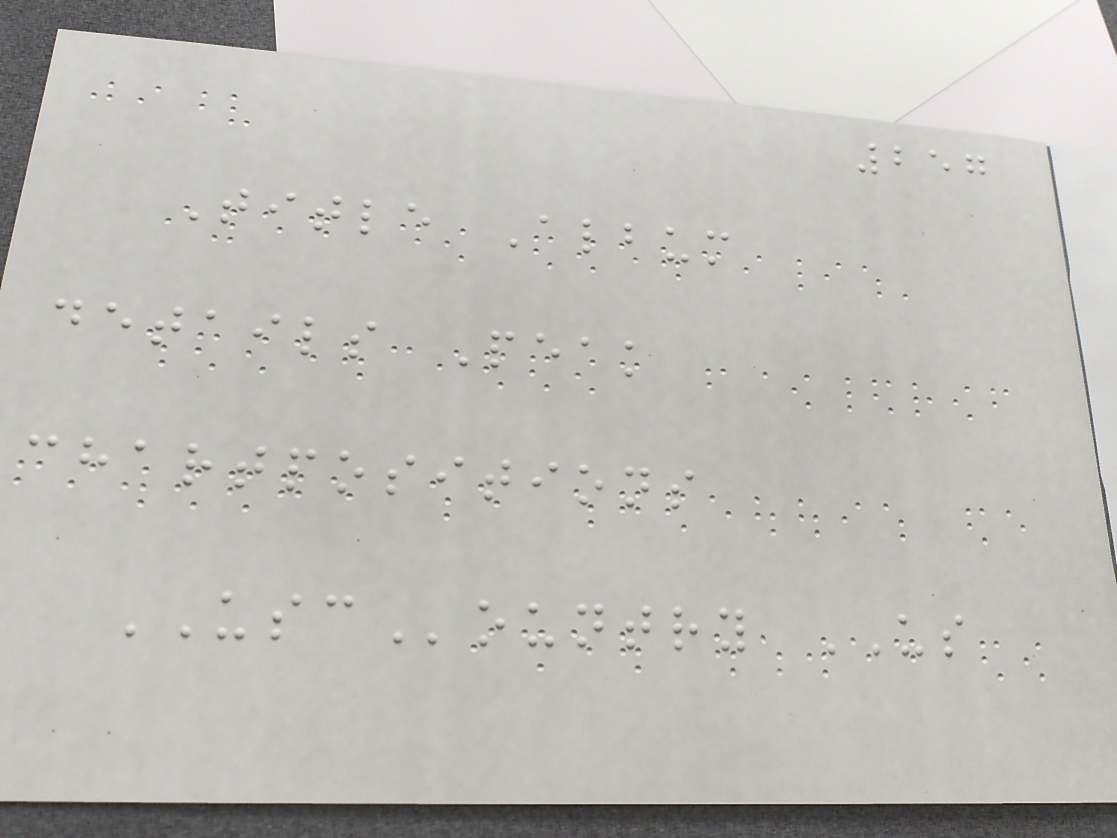257
Title Album
details Peak
chartpositions
USCountry US
